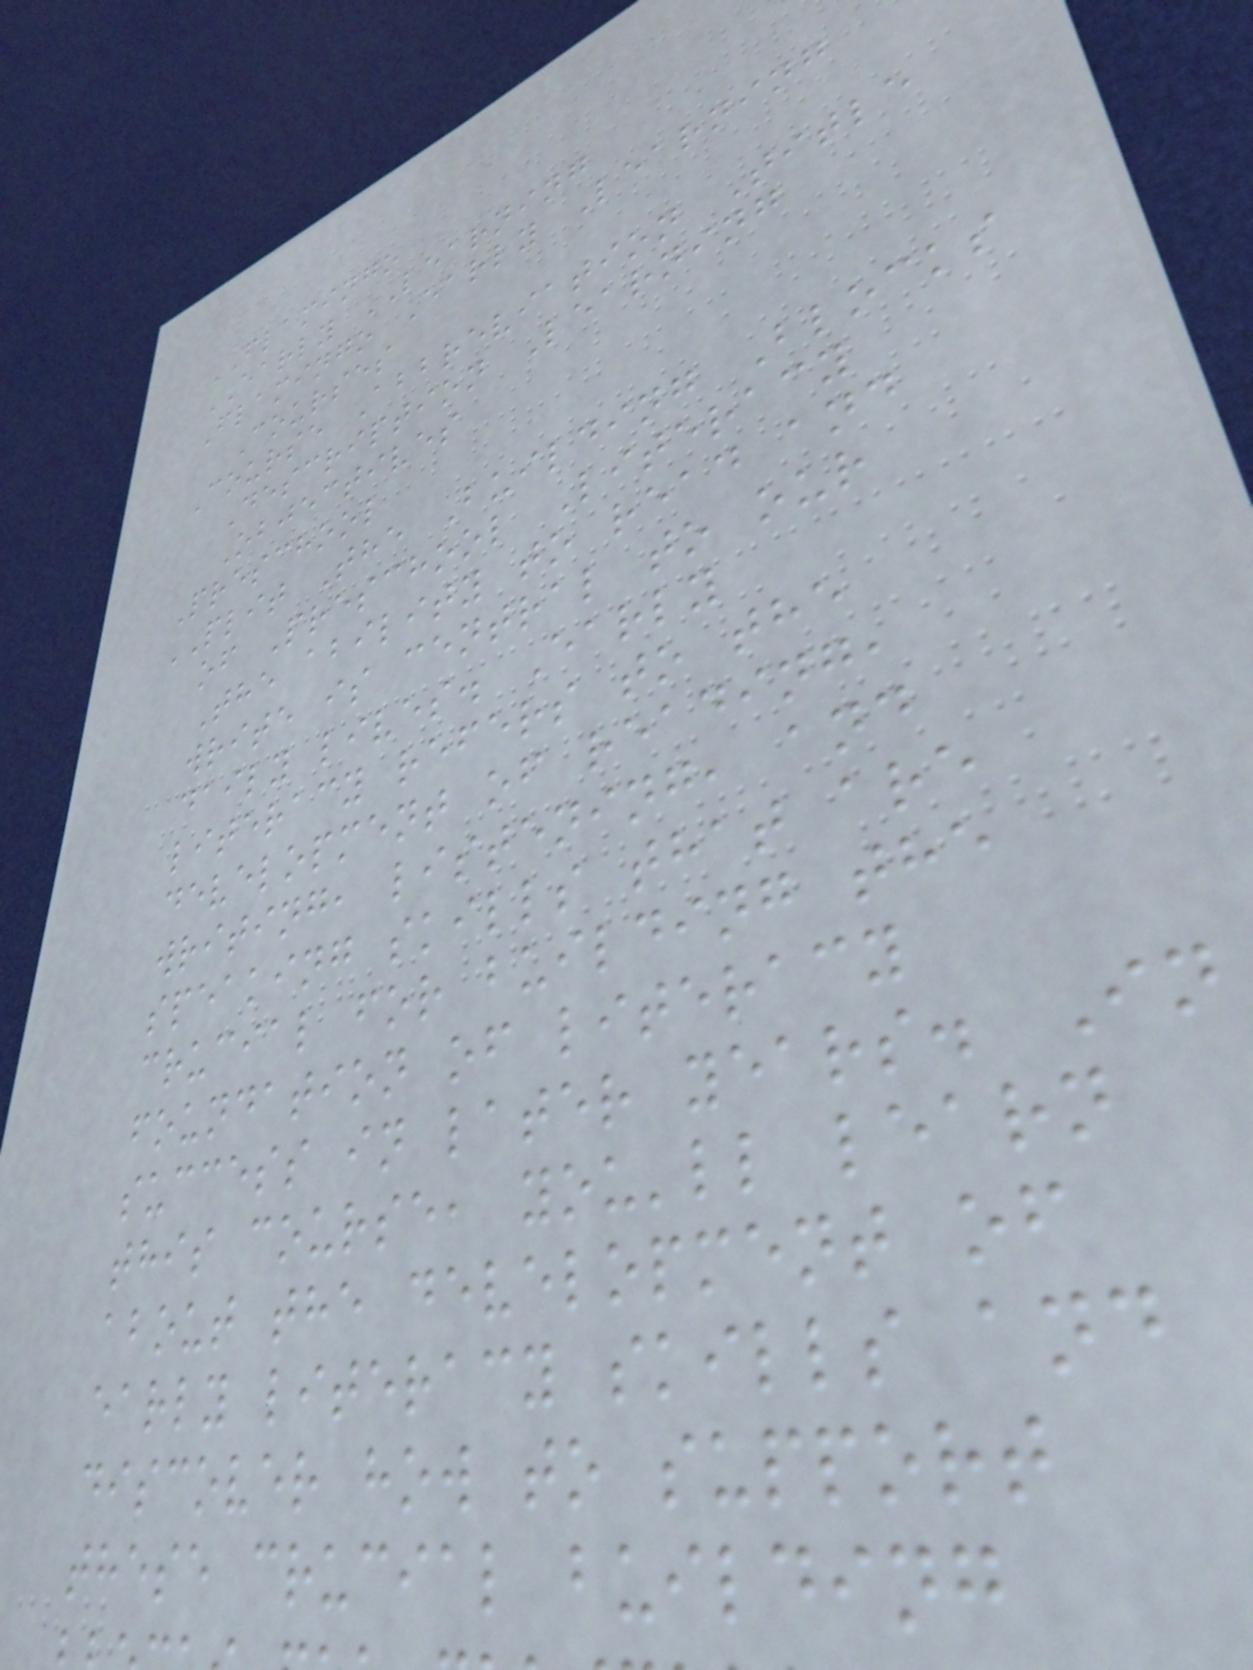FLAMINGO
EARLY LEARNING
Flamingo Early Learning
Courses
Course Abbreviation Title
Description Learning
Objectives
Preschool
PLIT The Building Blocks
of Preschool Literacy
The ability to read and
write is central to our
daily lives. Early
literacy refers to the
development of reading,
writing, listening, and
speaking skills that are
crucial for building the
foundation of literacy
success in later years. In
this course, you'll learn
about the development of
early literacy skills and
discover how to support
these crucial building
